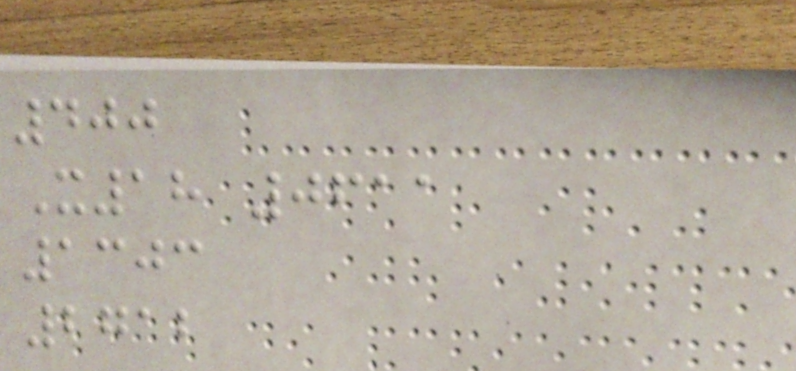400
X18 0611
1303
2712
